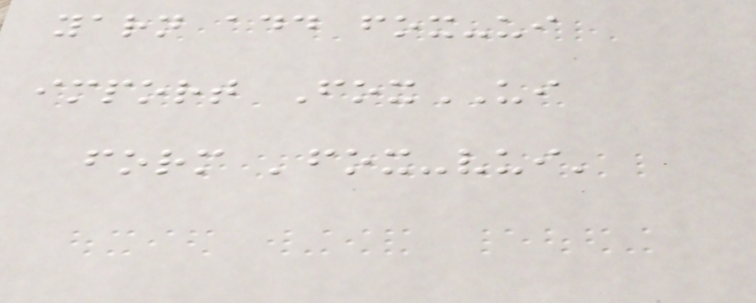yarn add fox-ui
import FoxUI
form 'fox-vui'
